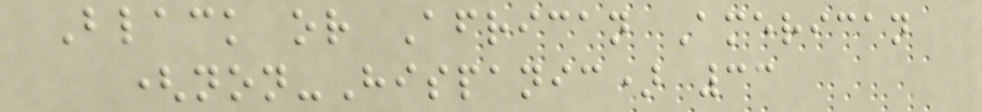Black or African American
(non-Hispanic) 33
